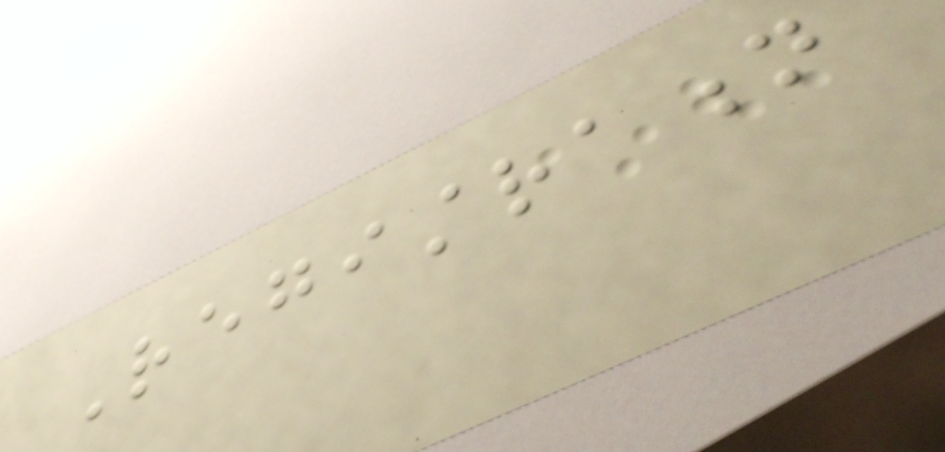Registration
